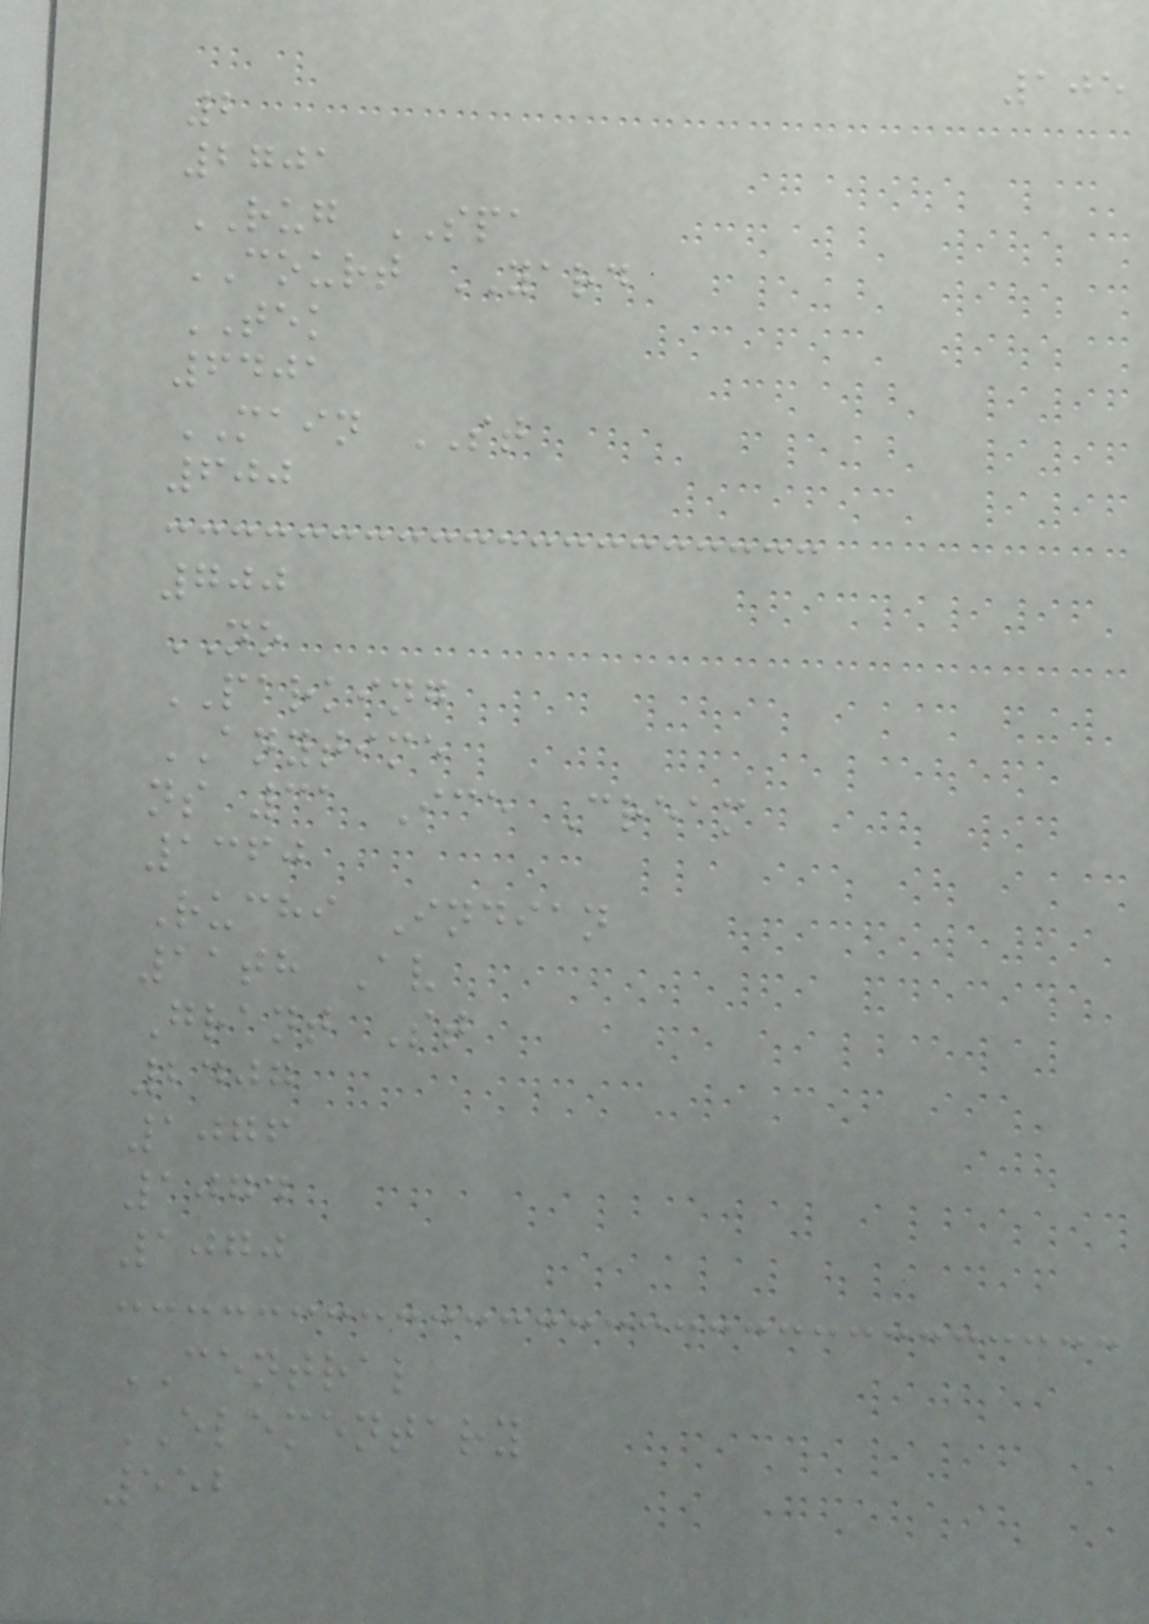105
2
2701
RUG SPA
COURT YARD
TEK
6401
MAIN ST
600
700
NO
PARKING
ANYTIME
ns 31 Ice Cream
1360
Ruchi Indian
11th Av
Grant St
2407
1076
1074
1070
CENTRAL
ELEMENTARY
552
